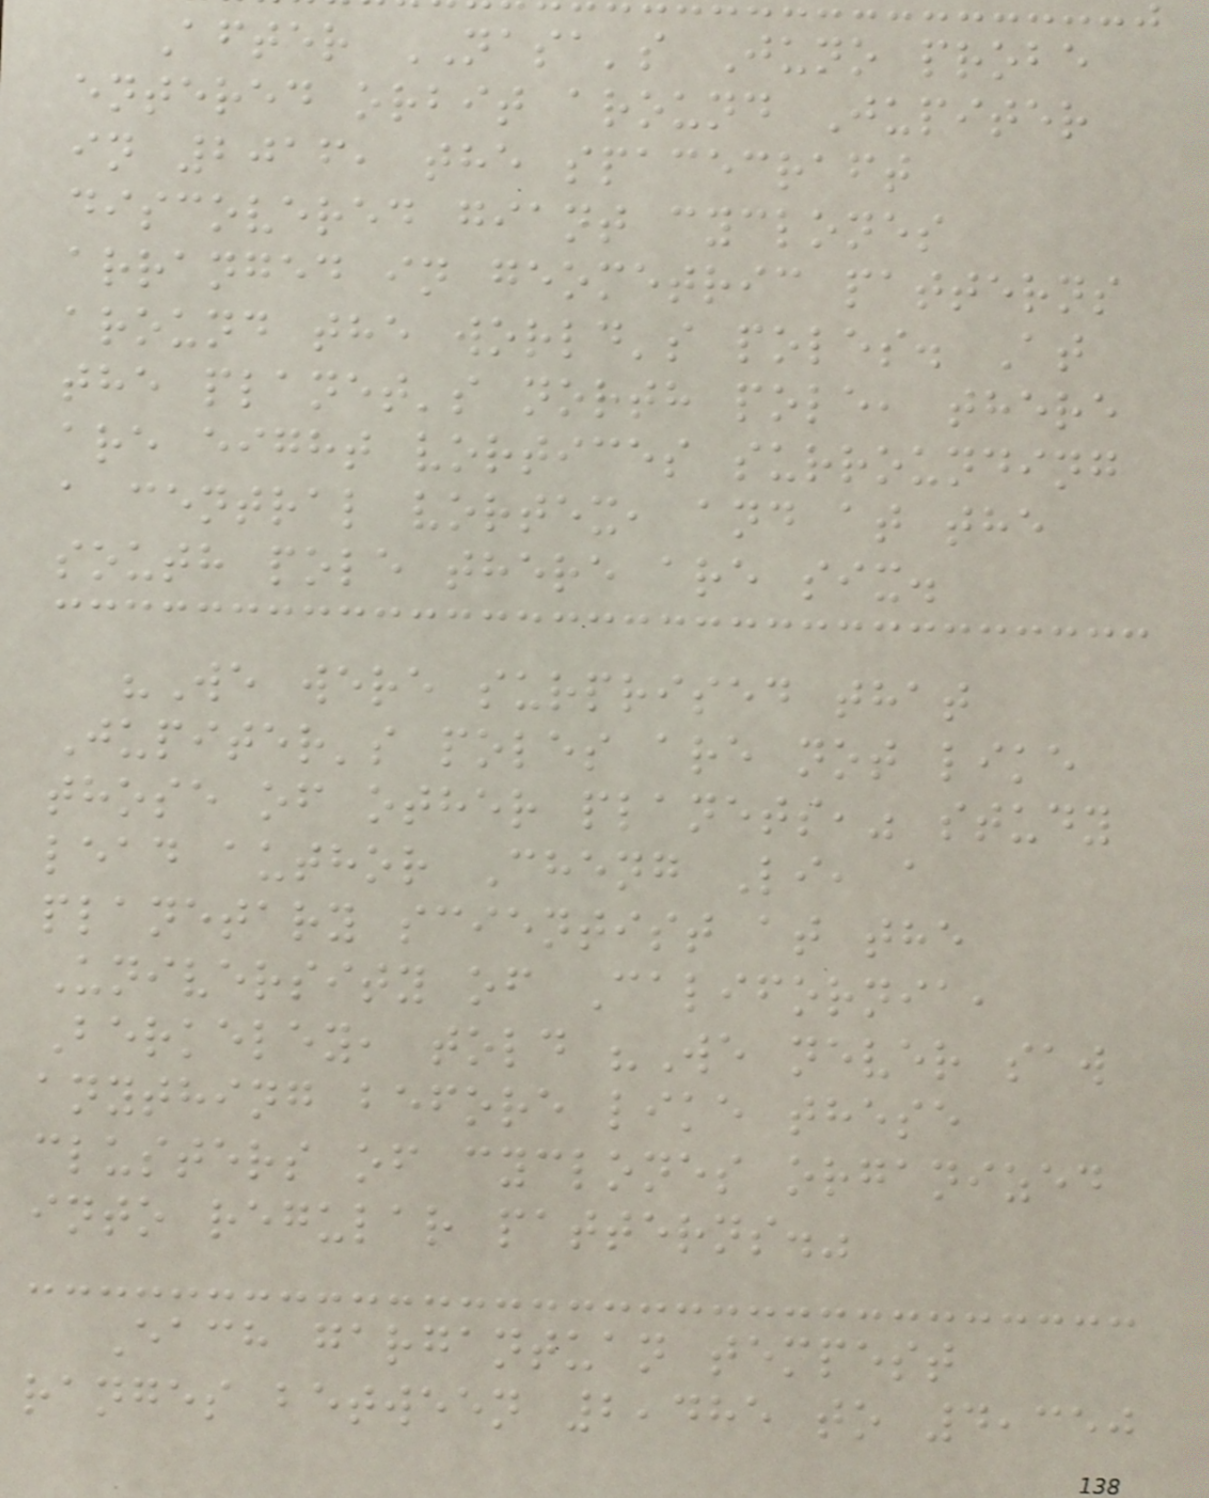After NASA's Juno probe
entered orbit around Jupiter
in 2016, the spacecraft
discovered giant cyclones
arranged in geometric patterns
around the world's poles. At
the planet's north pole, there
are eight vortices surrounding
a central vortex, and at the
south pole there are six.
"We were surprised that
Jupiter's poles are not like
those of other planets," study
lead author Cheng Li, a
planetary scientist at the
University of California,
Berkeley, told "We never saw
anything before like these
clusters of cyclones organized
into regular patterns."
Each gargantuan tempest
ranges between 2,485 to 4,350
